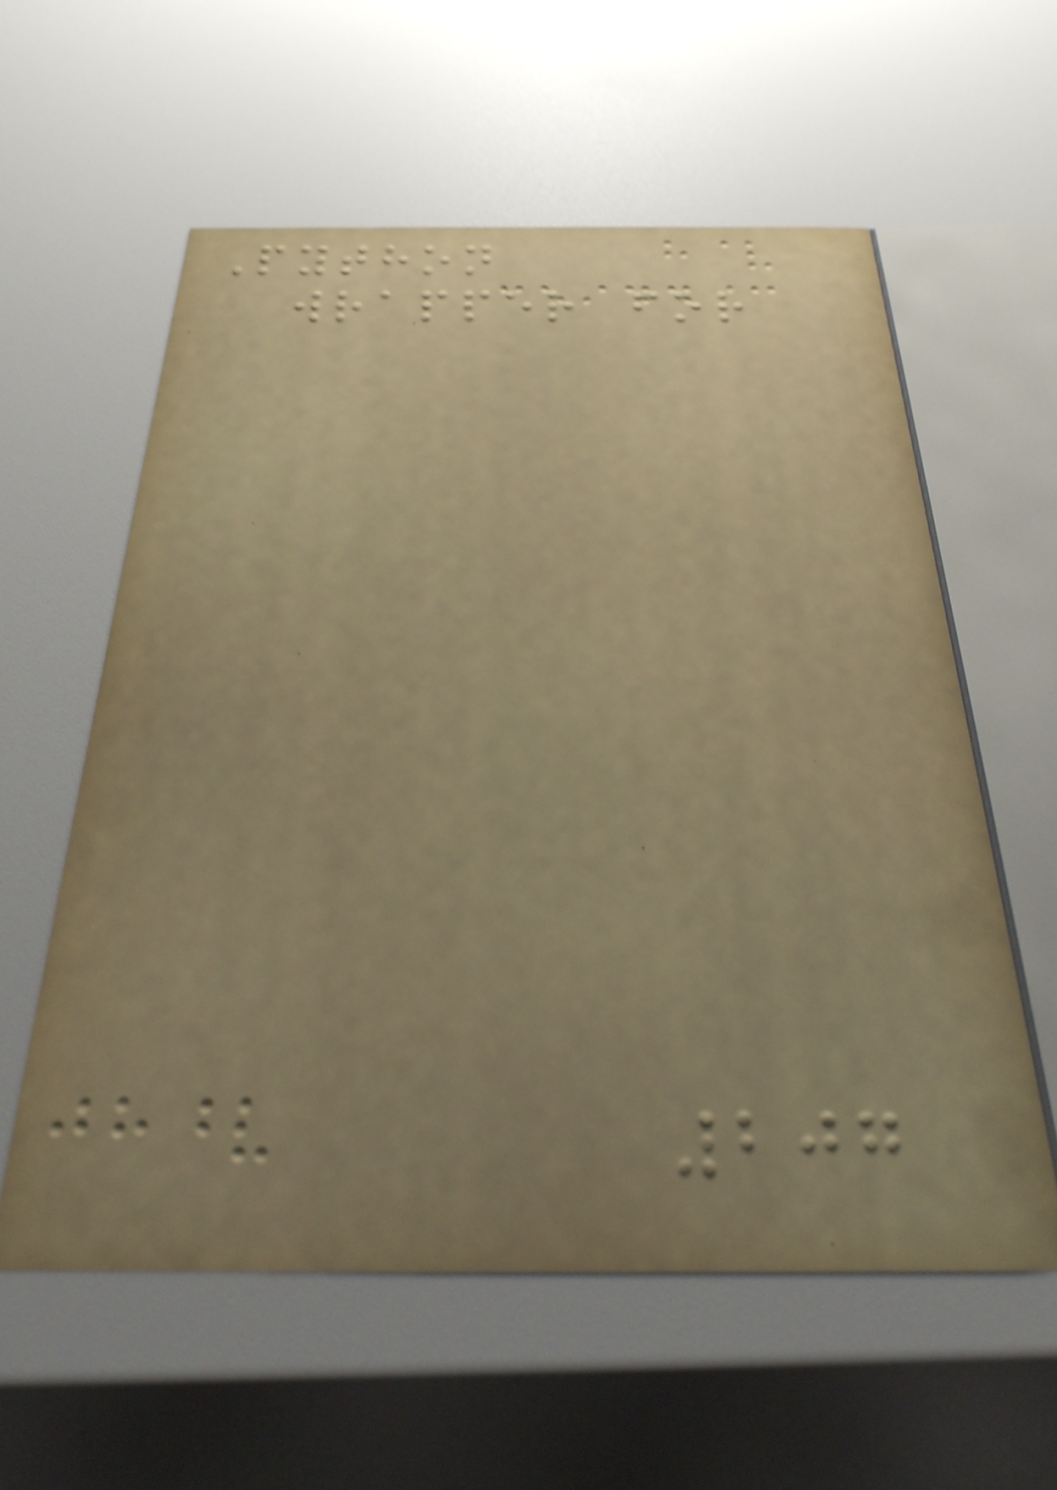Python
wrapper for
207
